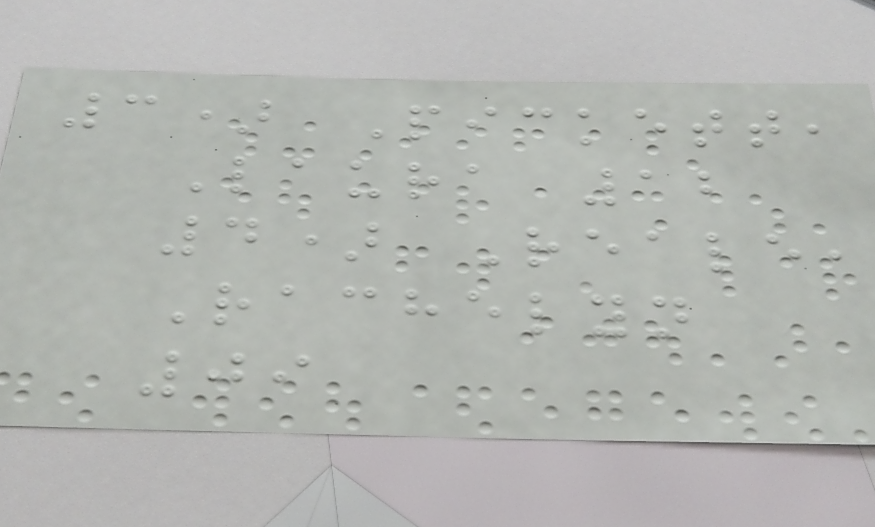3) Pickett,
Laura 12
4) Reale,
Rachelyn
09
